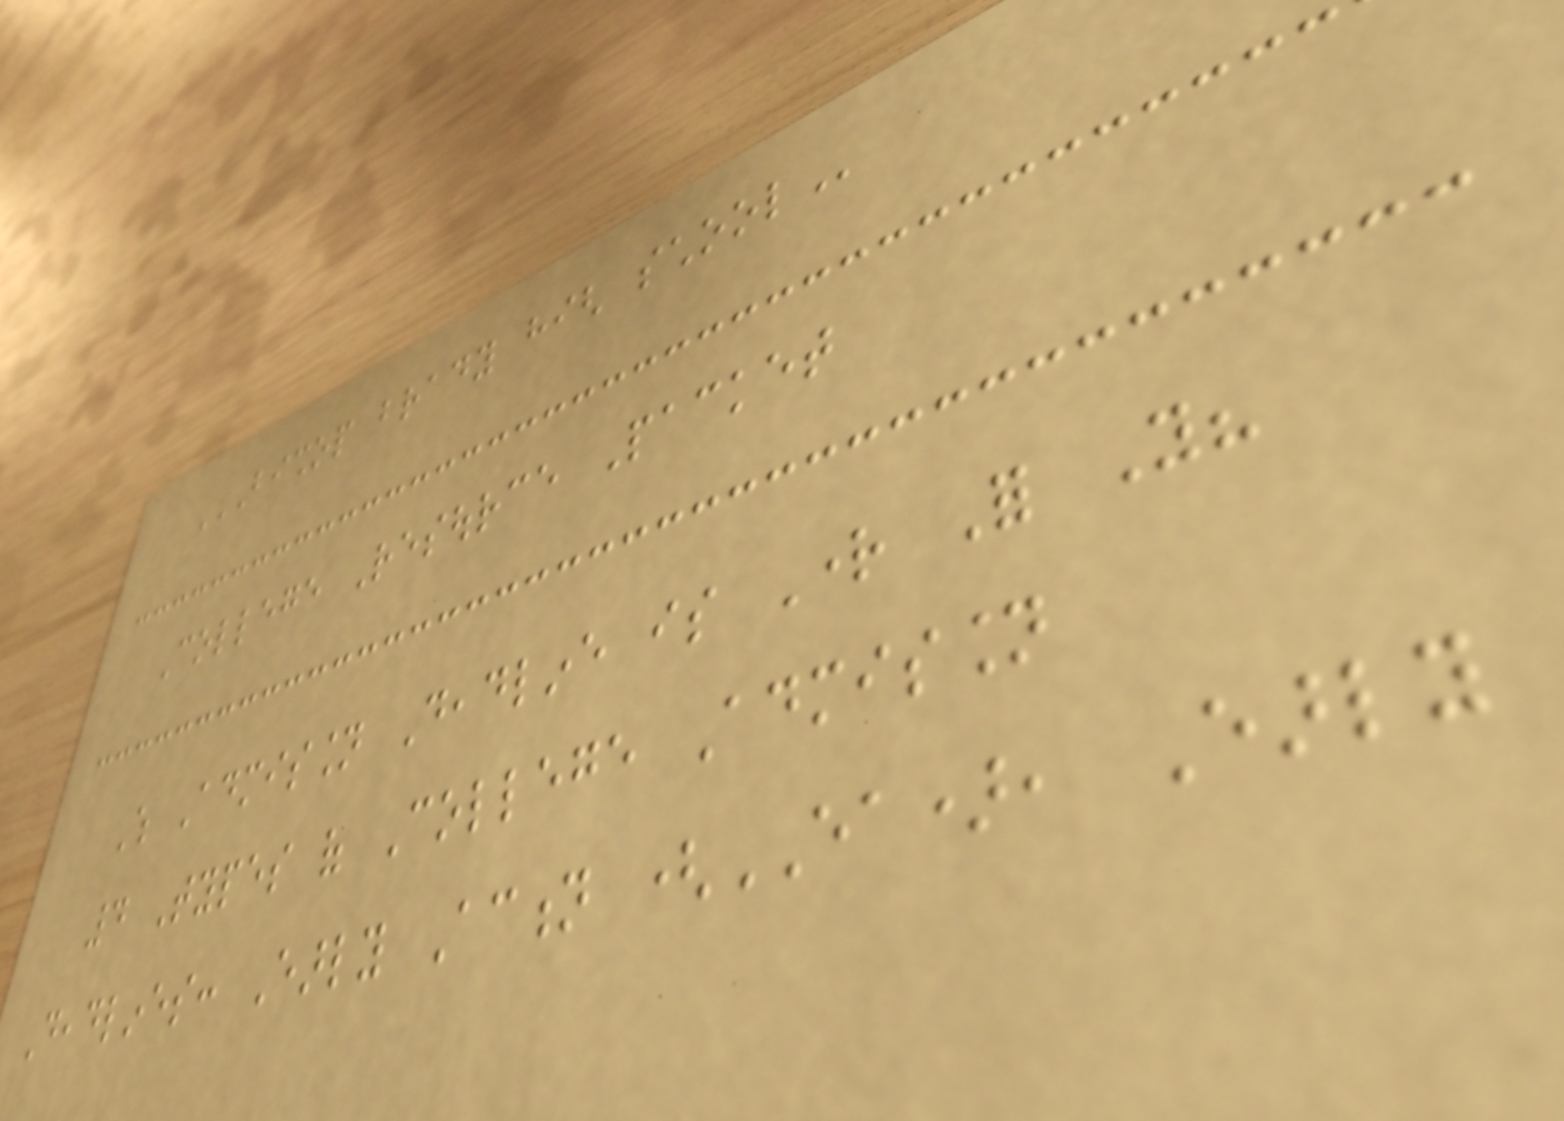BISHOP BRADY HIGH SCHOOL
College Resource Packet
Which Admission Deadline is Right For You?
4 Types of College Admission
Deadlines: Early Action (EA), Early
